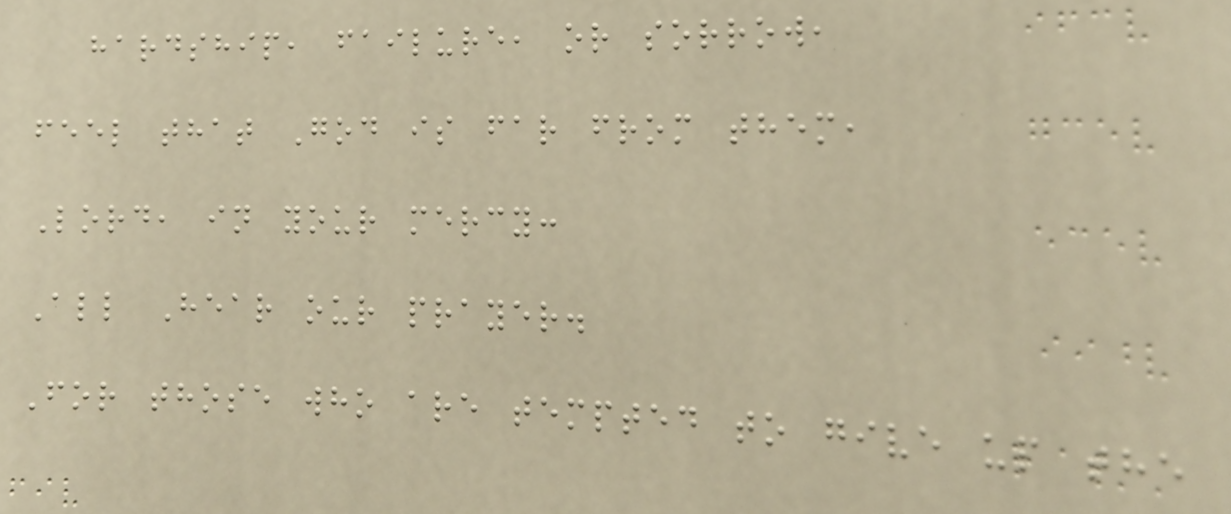hardship, failure, or sorrow,
feel that God is far from them,
Lord, in your mercy:
All Hear our prayer.
For those who are tempted to give up the
